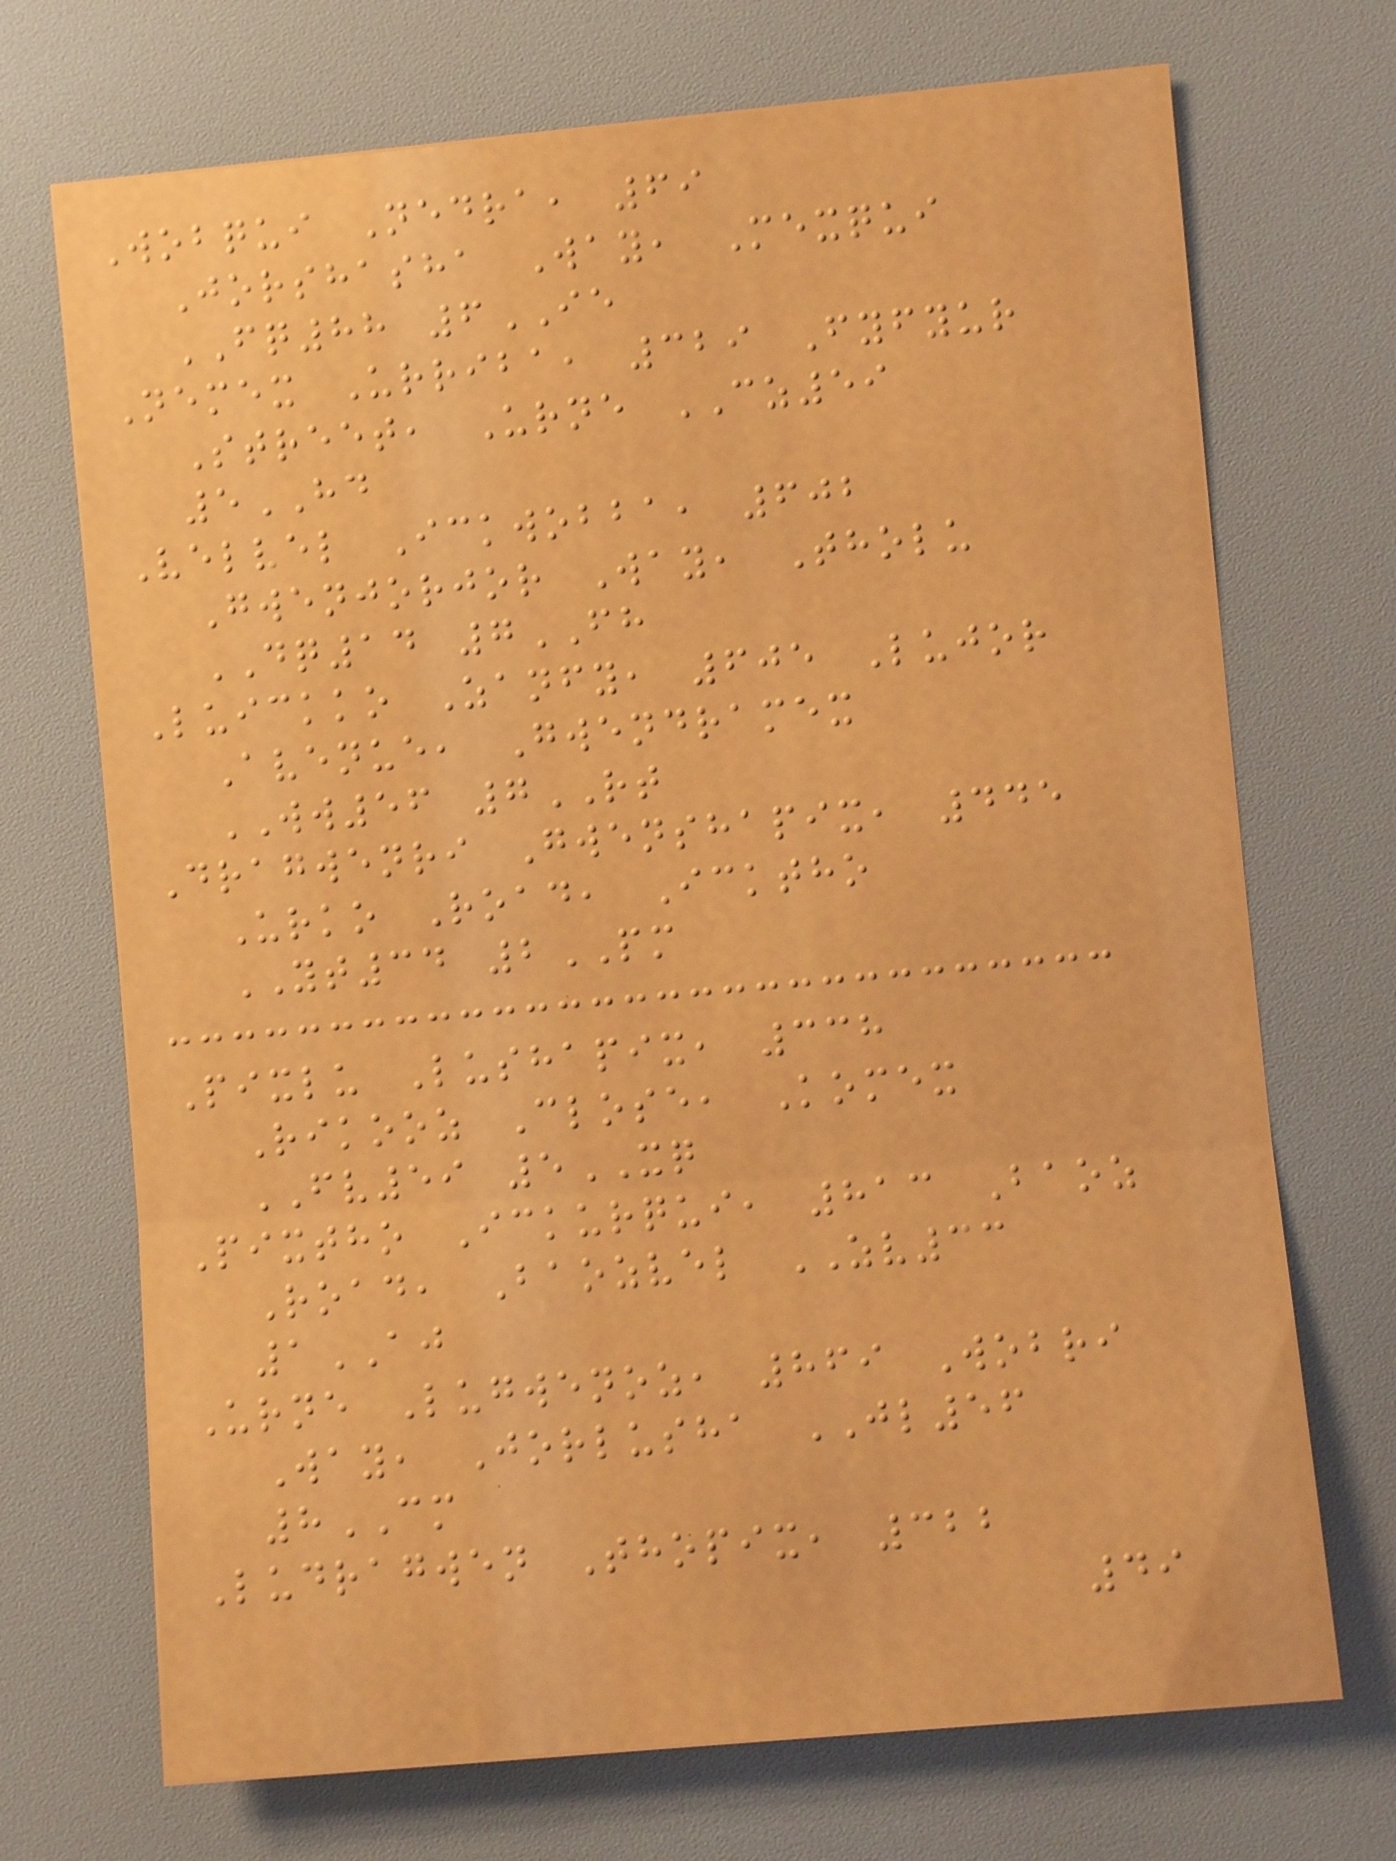Wobqui Nedra, 69
Jorshasha Way, Mexqui
FQ88 6IE
Nemex Urriba, 329 Fyfyur
Street, Urne CZ59
5HD
Velvel Ickwobba, 602
Gwenjorjor Way, Tholu
DQ14 7FH
Luickko Zanfy, 605 Lujor
Avenue, Gwendramex
WW56 7RT
Dragwenri Gwenshapix, 445
Urko Road, Icktho
YT34 2PM
Pixlu Lushapix, 338
Rikooz Close, Komex
FV59 5XQ
Pixtho Ickurqui, 813 Baoz
Road, Baozvel ZV33
1AJ
Urne Lugwenoz, 869 Wobri
Way, Jorlusha JL56
8CM
Ludragwen Thopix, 322
49
